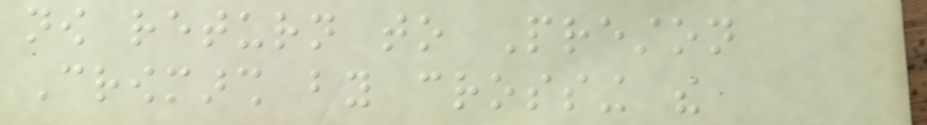now return to Preston
Crowmarsh by crossing the
